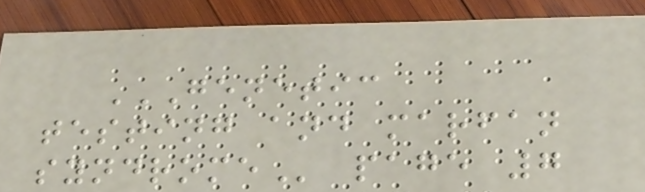GENETIC
TESTING AND MARFAN
SYNDROME page 7
